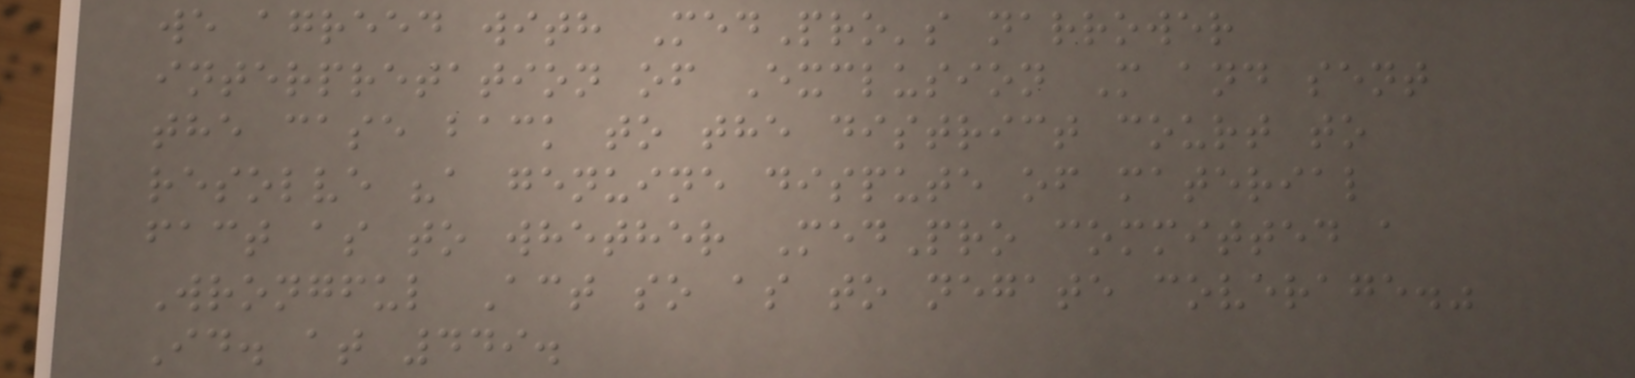we agreed with MedPro's narrower
interpretation of Exclusion M and sent
the case back to the district court to
resolve "a genuine dispute of material
fact as to whether MedPro committed a
Wrongful Act so as to negate coverage."
Id. at 449.
